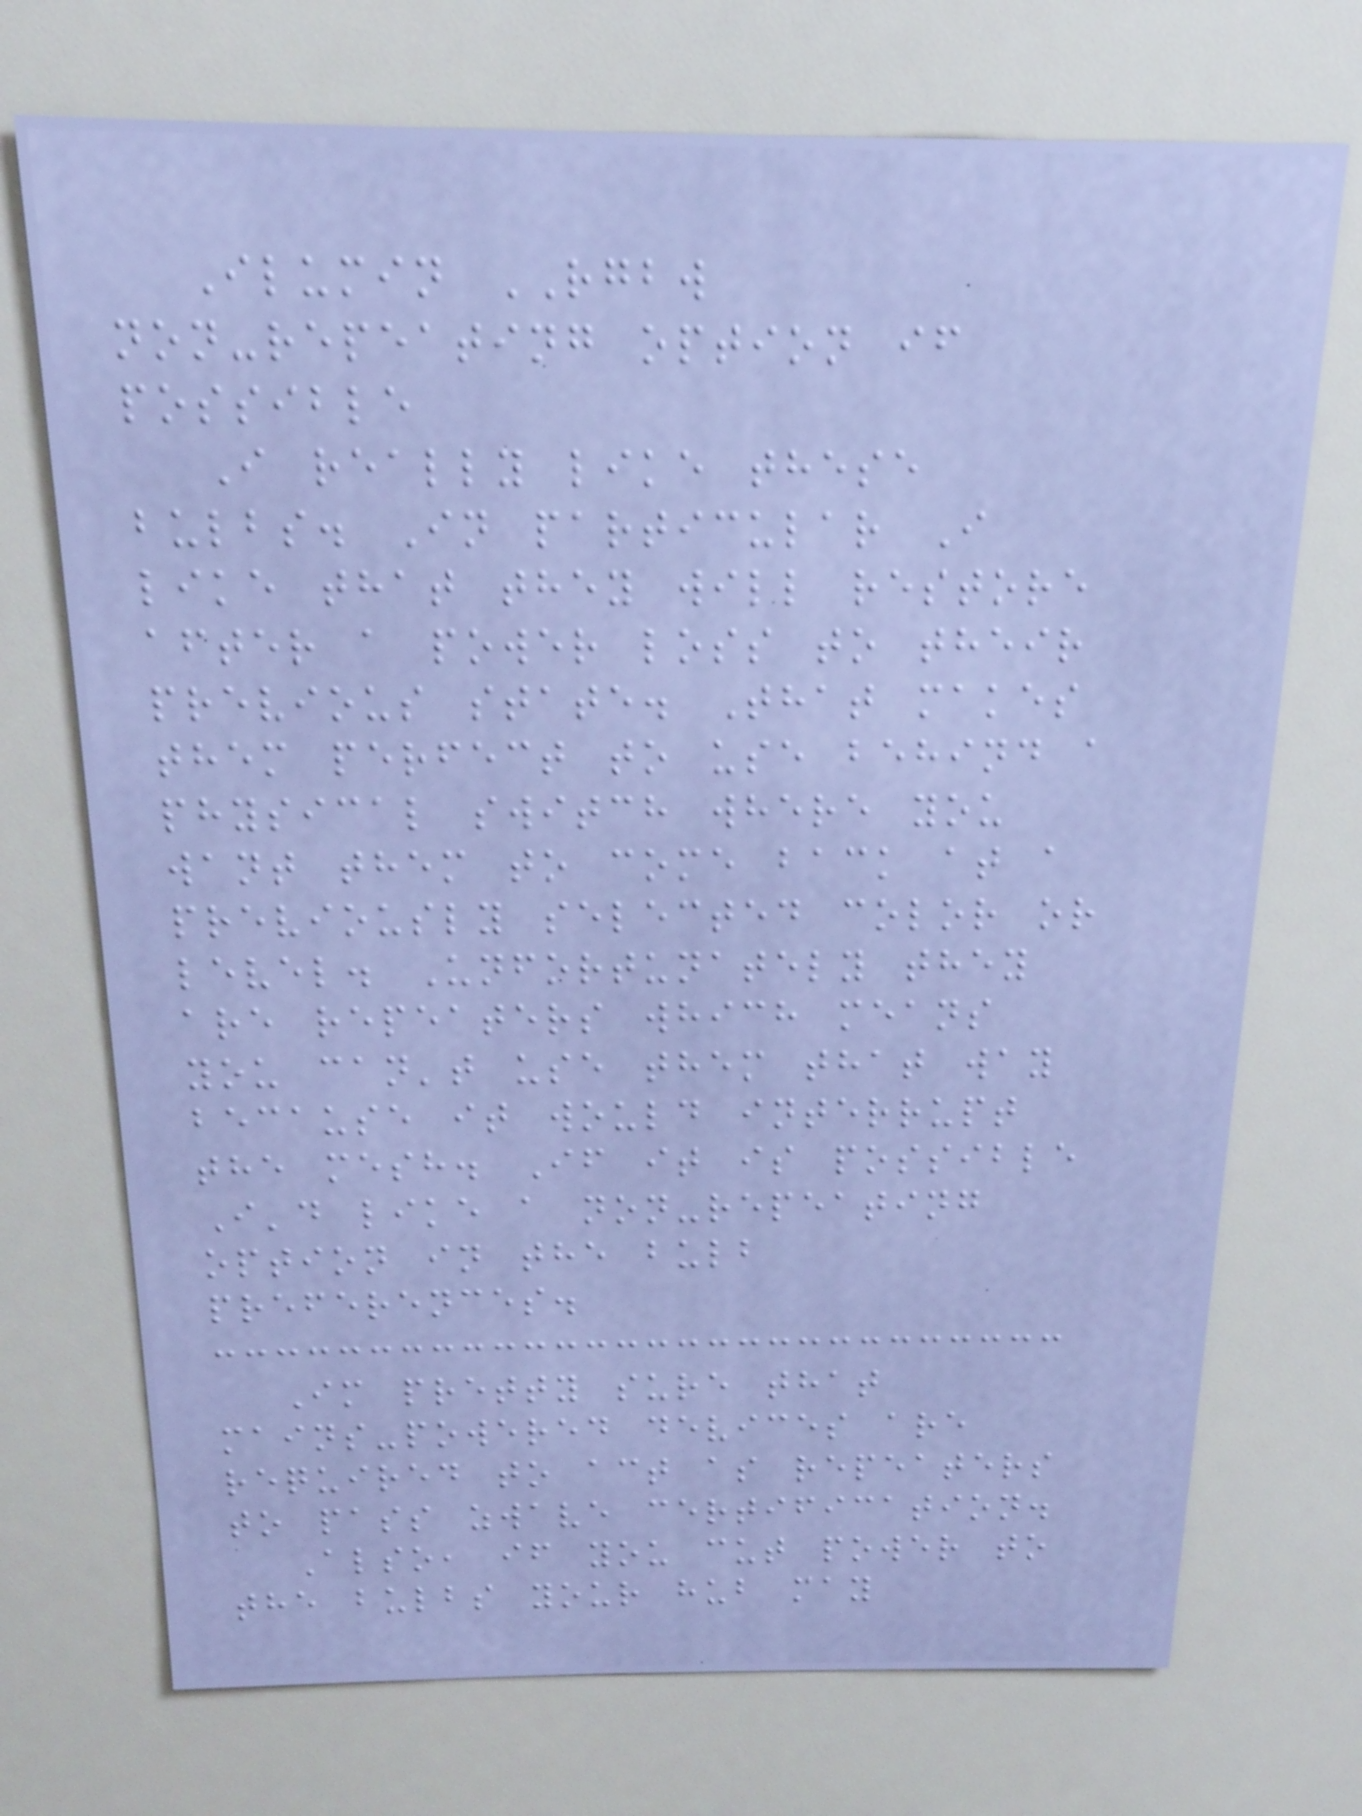Ilumin RGBW
non-repeating option if
possible
I really like these
bulbs. In particular I
like that they will restore
after a power loss to their
previous state. That makes
them perfect to use behind a
physical switch where you
want them to come back at a
previously selected color or
level. Unfortunately they
are repeaters which means
you can't use them that way
because it would interrupt
the mesh. If it is possible
I'd like a non-repeating
option in the bulb
preferences.
Im pretty sure that
mains-powered devices are
required to act as repeaters
to pass zwave certification.
Also, if you cut power to
the bulbs your hub may
